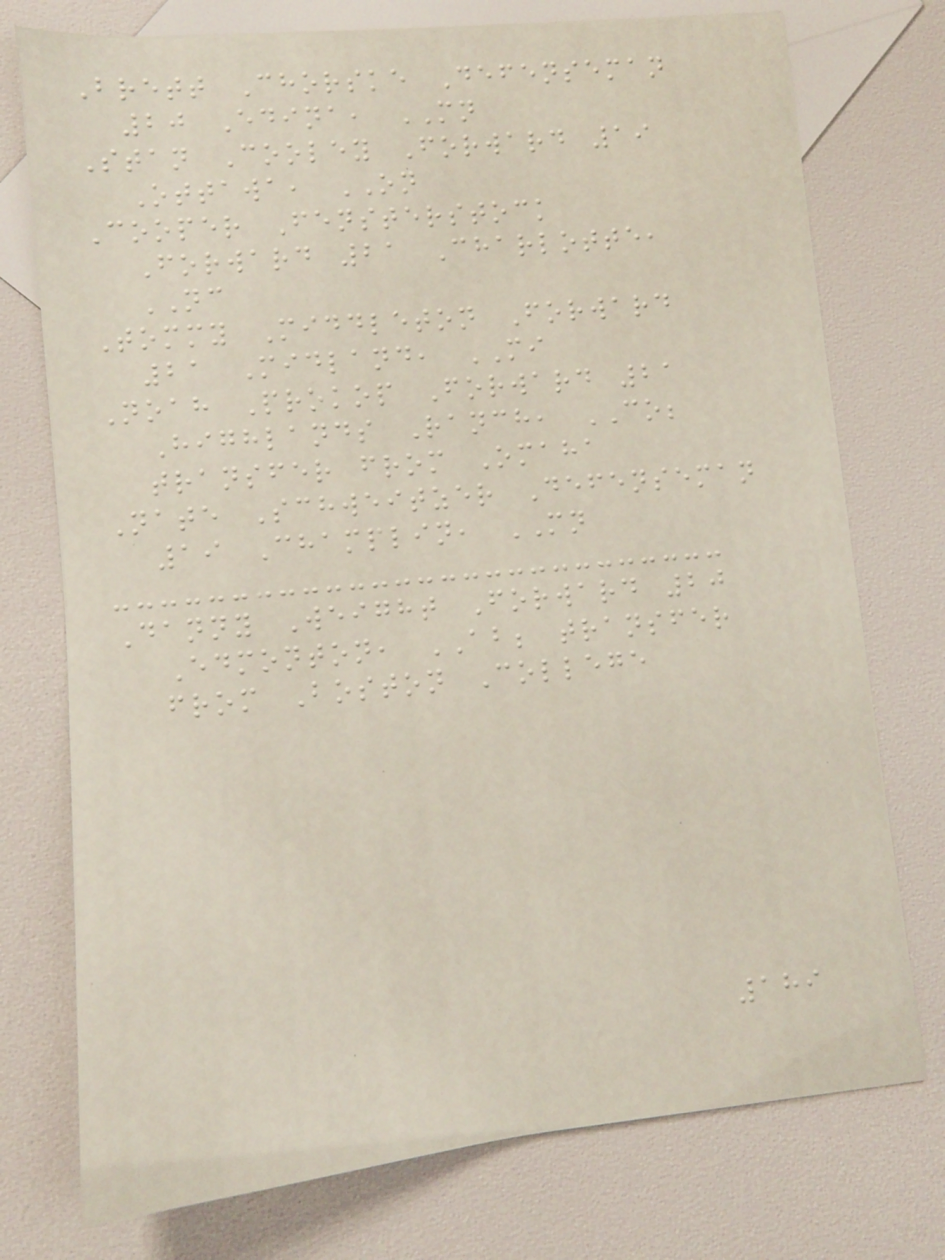Brett Chorske Defenseman
20 Edina, MN
Stan Cooley Forward 19
Ottawa, ON
Cooper Fensterstock
Forward 21 Charlotte,
NC
Tommy Middleton Forward
21 Midland, MI
Noah Prokop Forward 21
Highlands Ranch, CO;
transfer from Omaha
Nate Schweitzer Defenseman
19 Champlin, MN
Danny Weight Forward 20
Edmonton, AB; transfer
from Boston College
189
